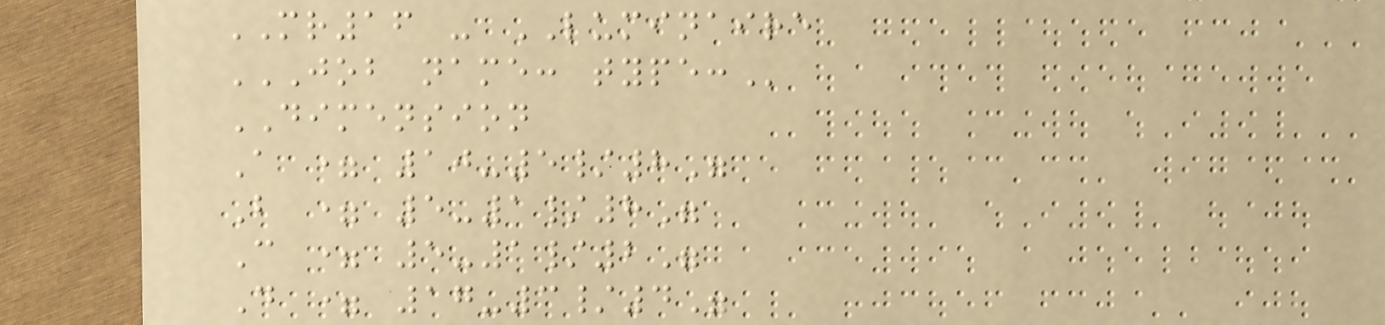MR16 - LUMINAIRE
JOB NAME: TYPE:
DIMENSION
A = 10-5/8"
B = 5-1/8"
C = 5-1/2"
D = 17-3/4"
